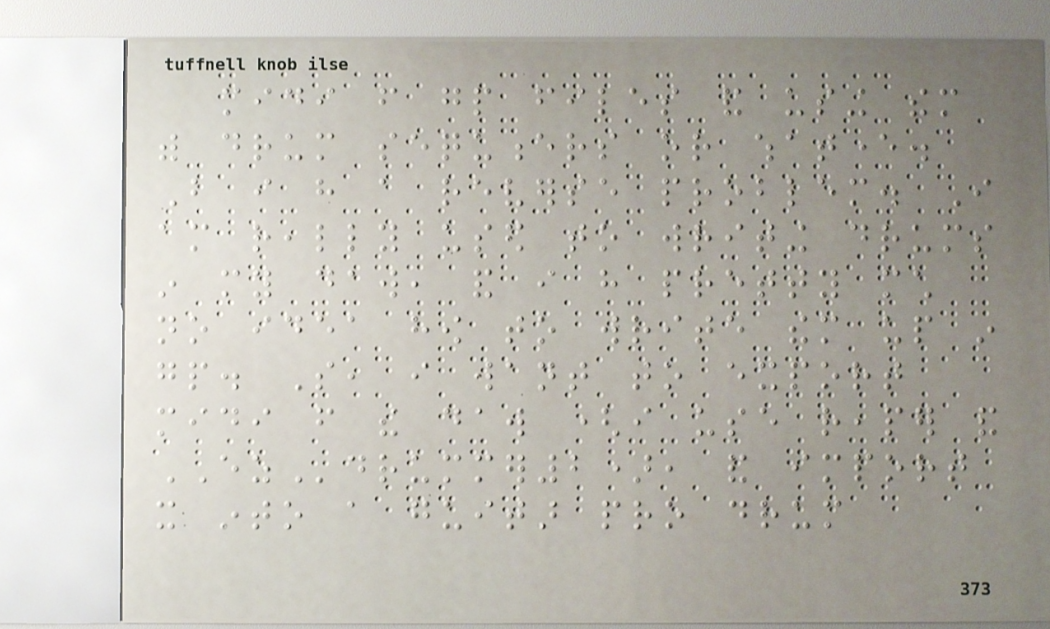midi from gp files and using them
with drum sequencers or whatever.
But i have a reverse problem. I
am really used to writing drums
in my daw, and i have pretty much
no idea how to write them up in
gp. So, i want to export
midi from the daw (i use reaper and
EZdrummer2), and import
it into a guitar pro drum
